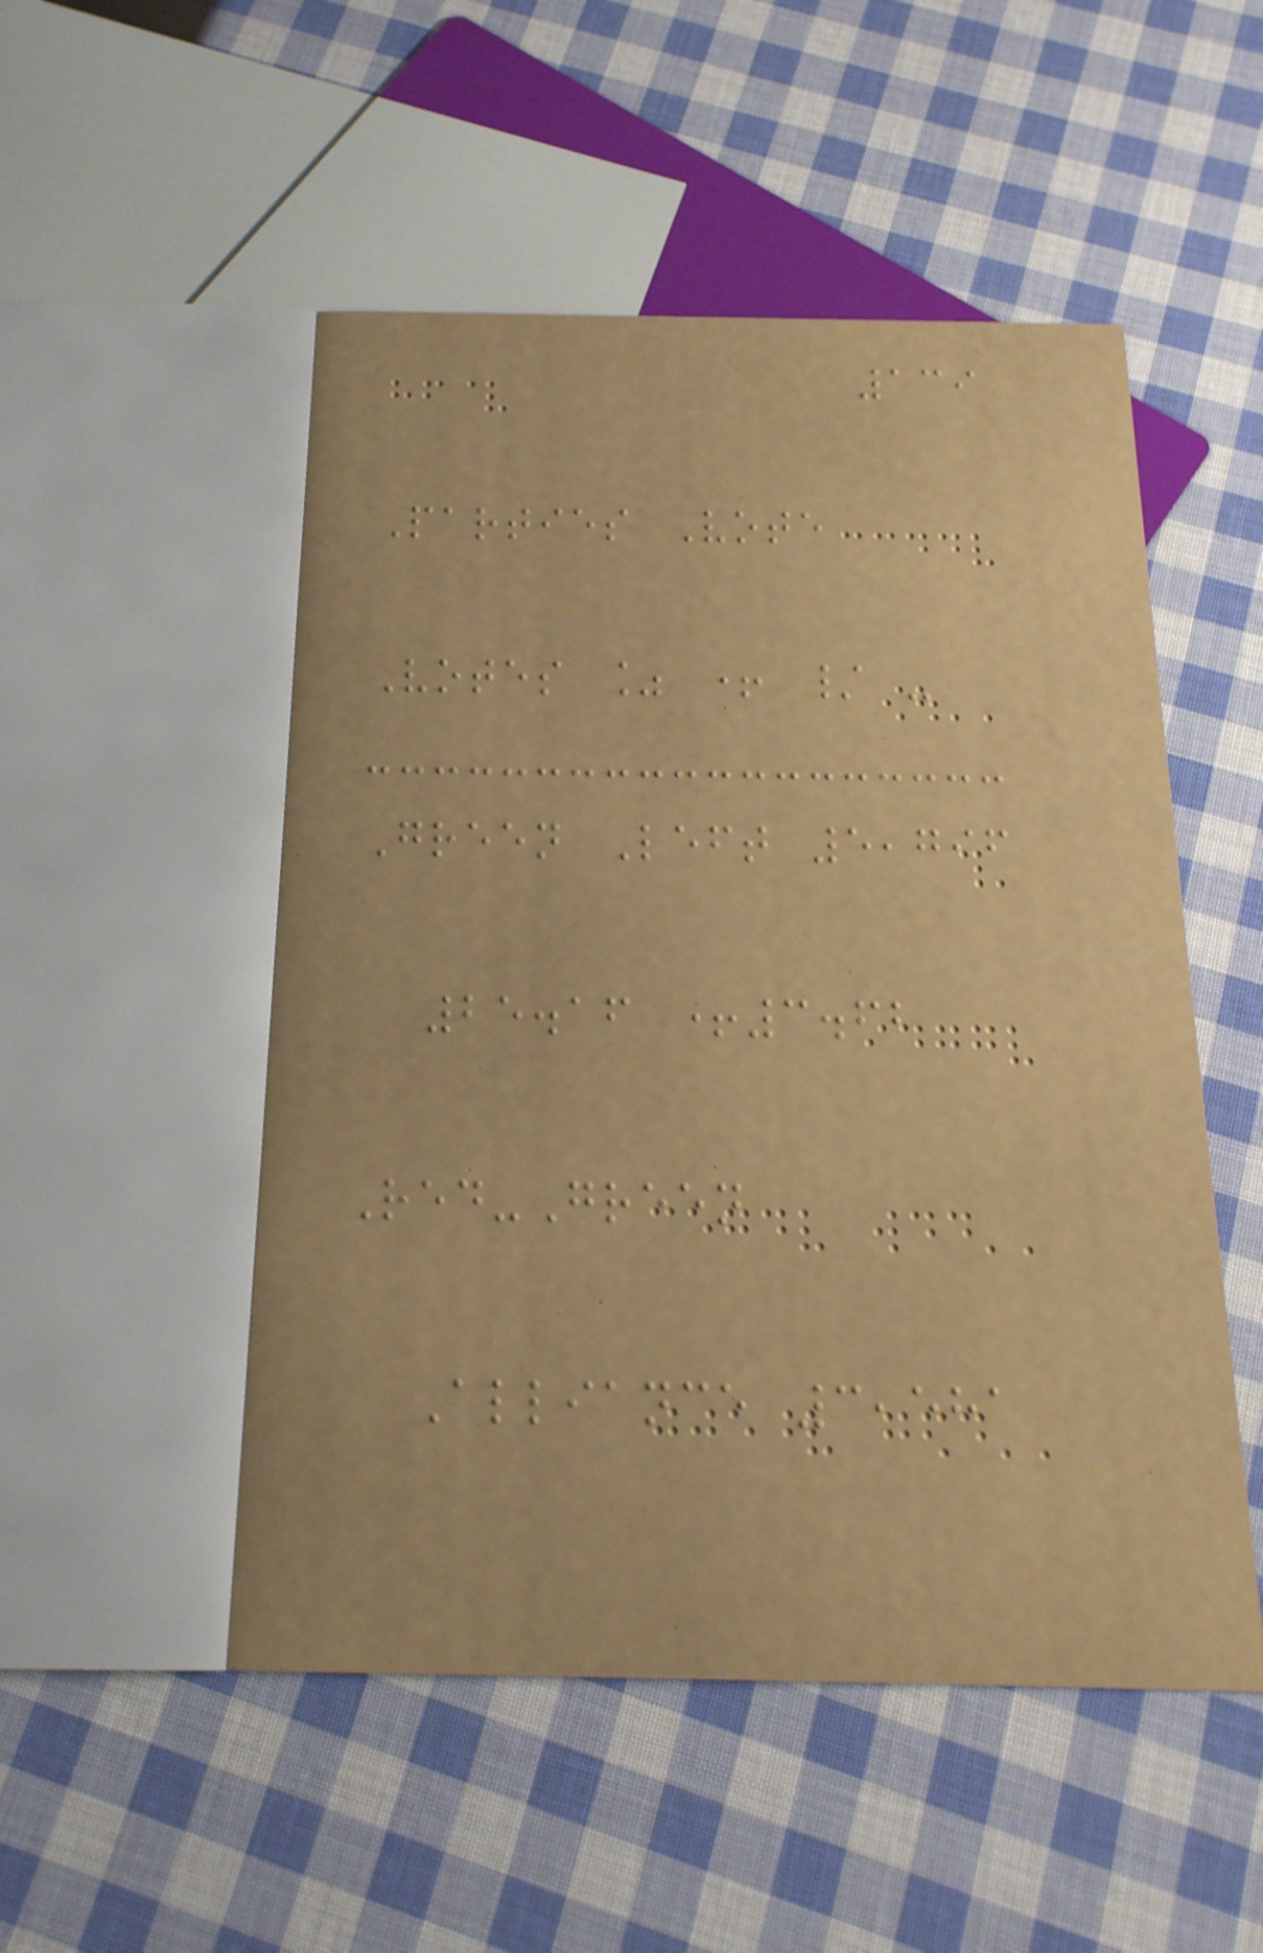139
Parties Vote
Votes % + / -
Green Left 5,796
25.16 +3.62
Red-Green
Alliance 3,581
